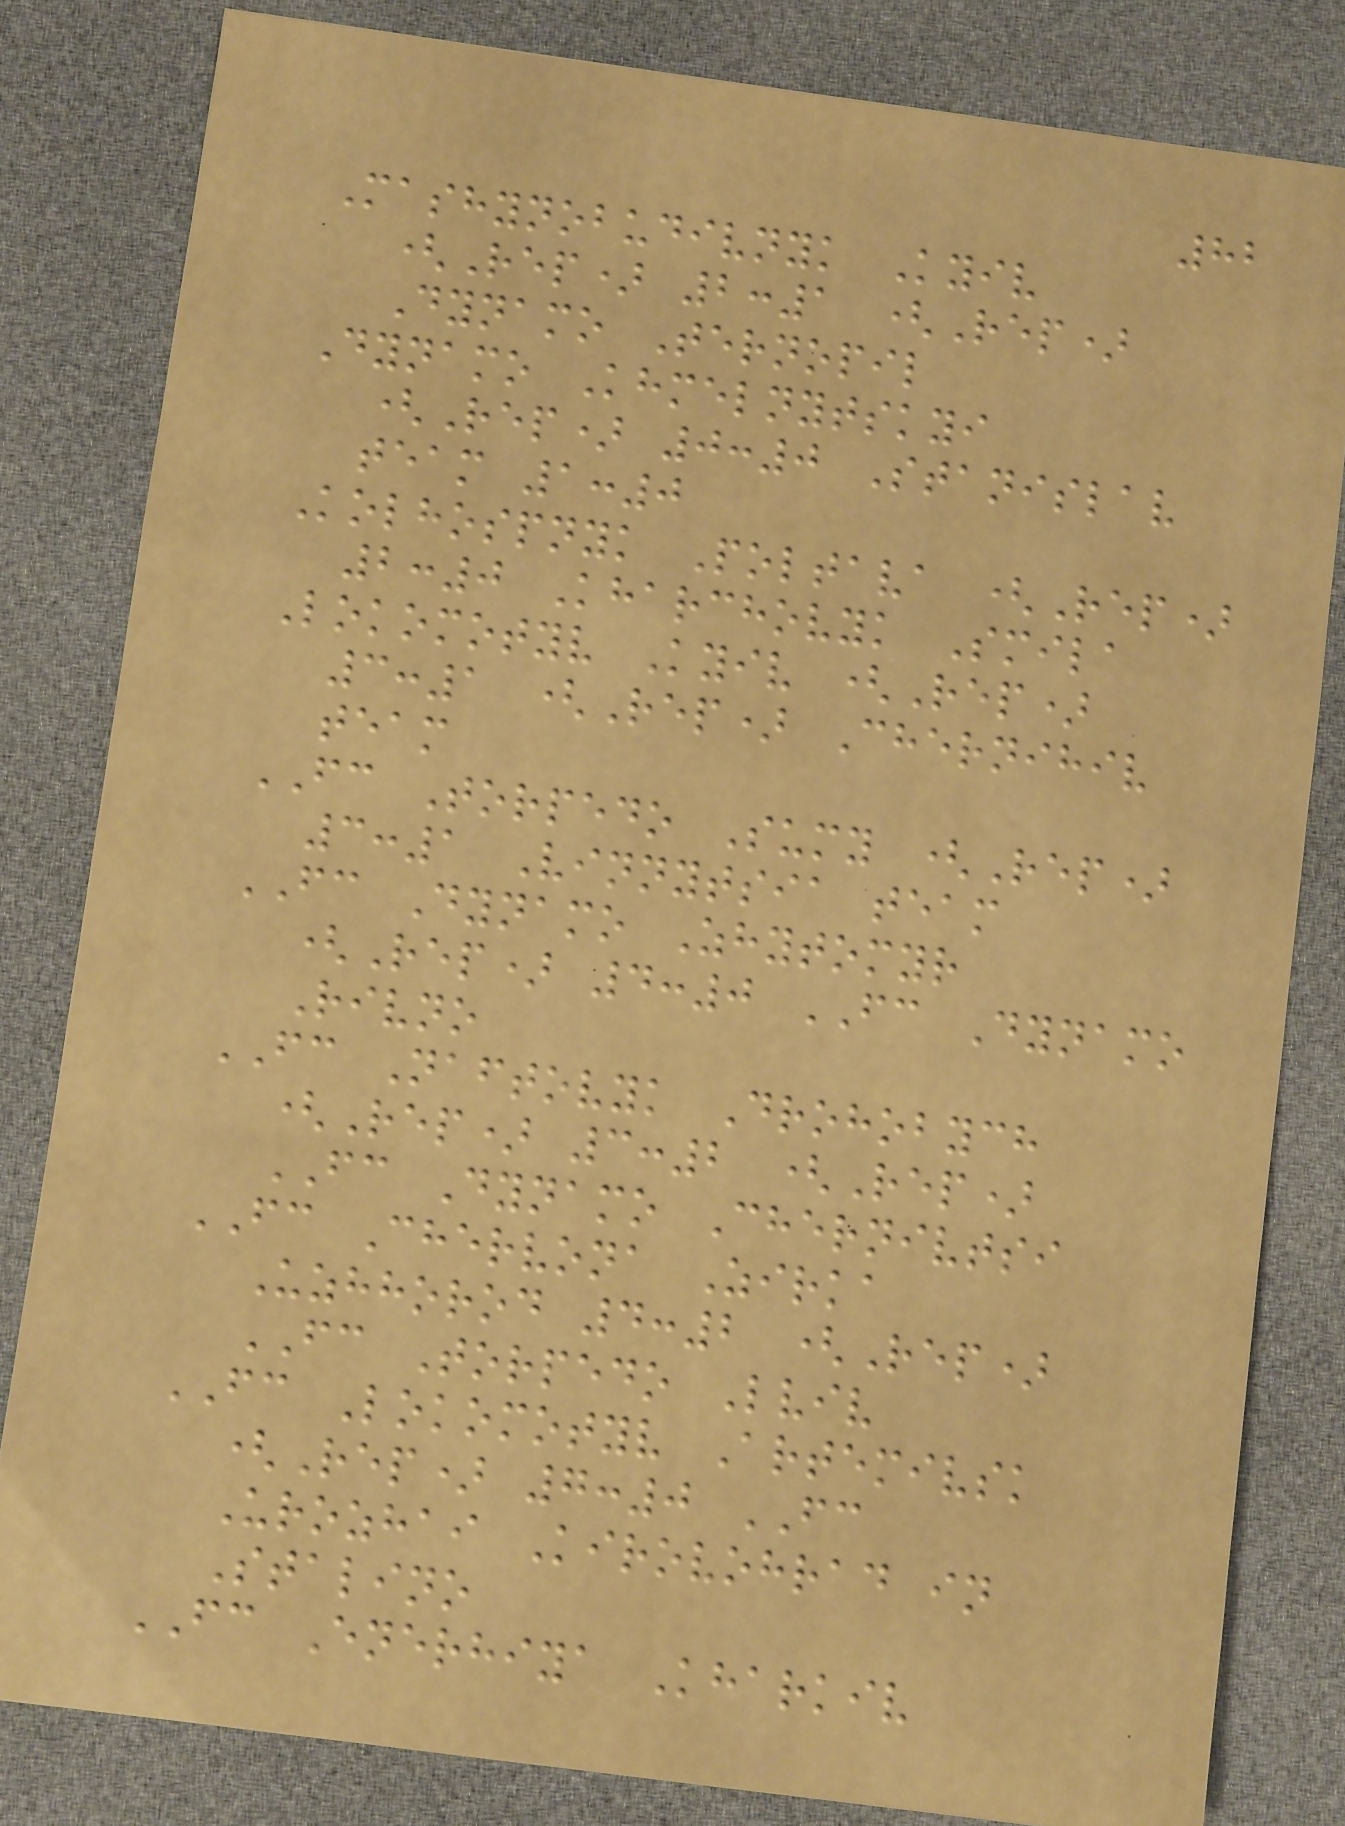82
Mashynobudivnyk Kyiv
(Rep) 2:1 (Rep)
Dynamo Ternopil
Dynamo Khmelnytskyi
(Rep) 0:0 Stanislav
team 1:0
Kolhospnyk Poltava (Rep)
2:0 Kharchovyk Smila
Lokomotyv Kyiv (Rep)
3:1 (Rep) Chernihiv
team
FC Torpedo Sumy (Rep)
3:1 Vinnytsia team
FC Dynamo Zhytomyr
(Rep) 4:0 FC Dynamo
Rivno
FC Naftovyk Drohobych
(Rep) 3:2 (Rep)
FC Dynamo Chernivtsi
FC Chervona Zirka
Uzhhorod 4:2 (Rep)
FC Torpedo Lviv
FC Lokomotyv Artemivsk
(Rep) 7:0 FC
Urozhai Kirovohrad in
Stalino
FC Enerhiya Kharkiv
